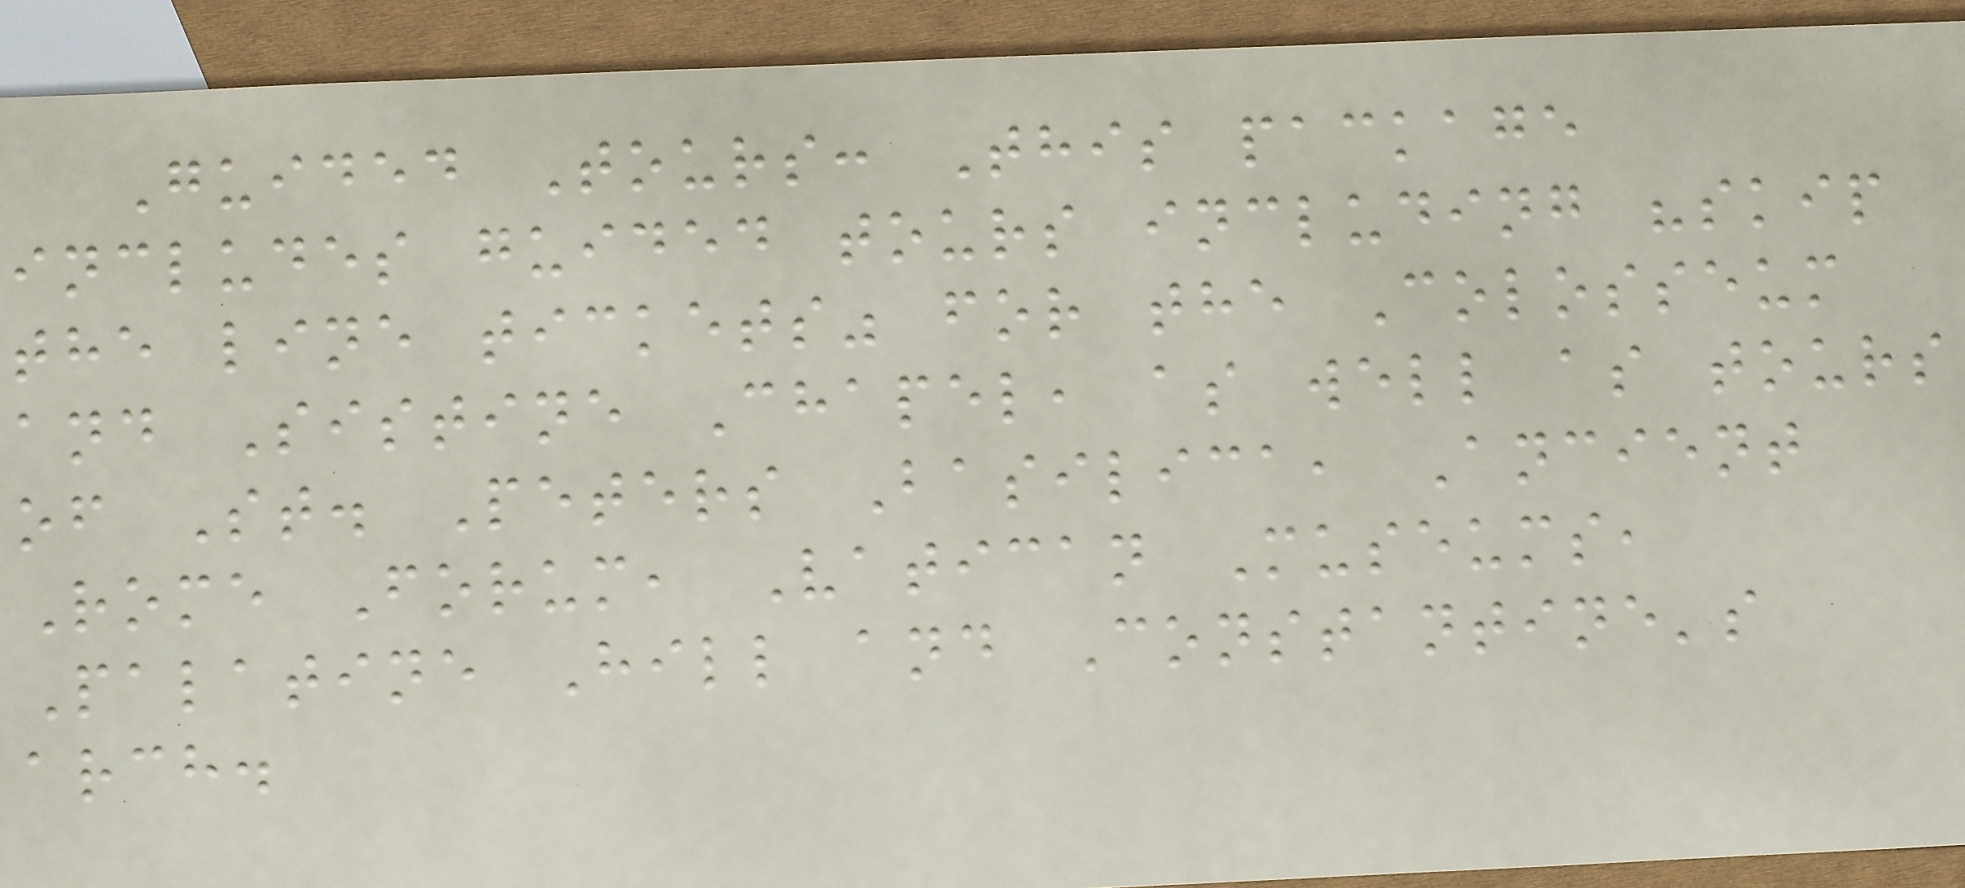Guided Tours: This package
includes guided tours including "skip
the line tickets" for the Colosseum
and Sistine Chapel, as well as tours
of St. Peters Basilica, Ancient
Rome Forum, Vatican Museums,
Palatine Hill and Constantine's
arch.
